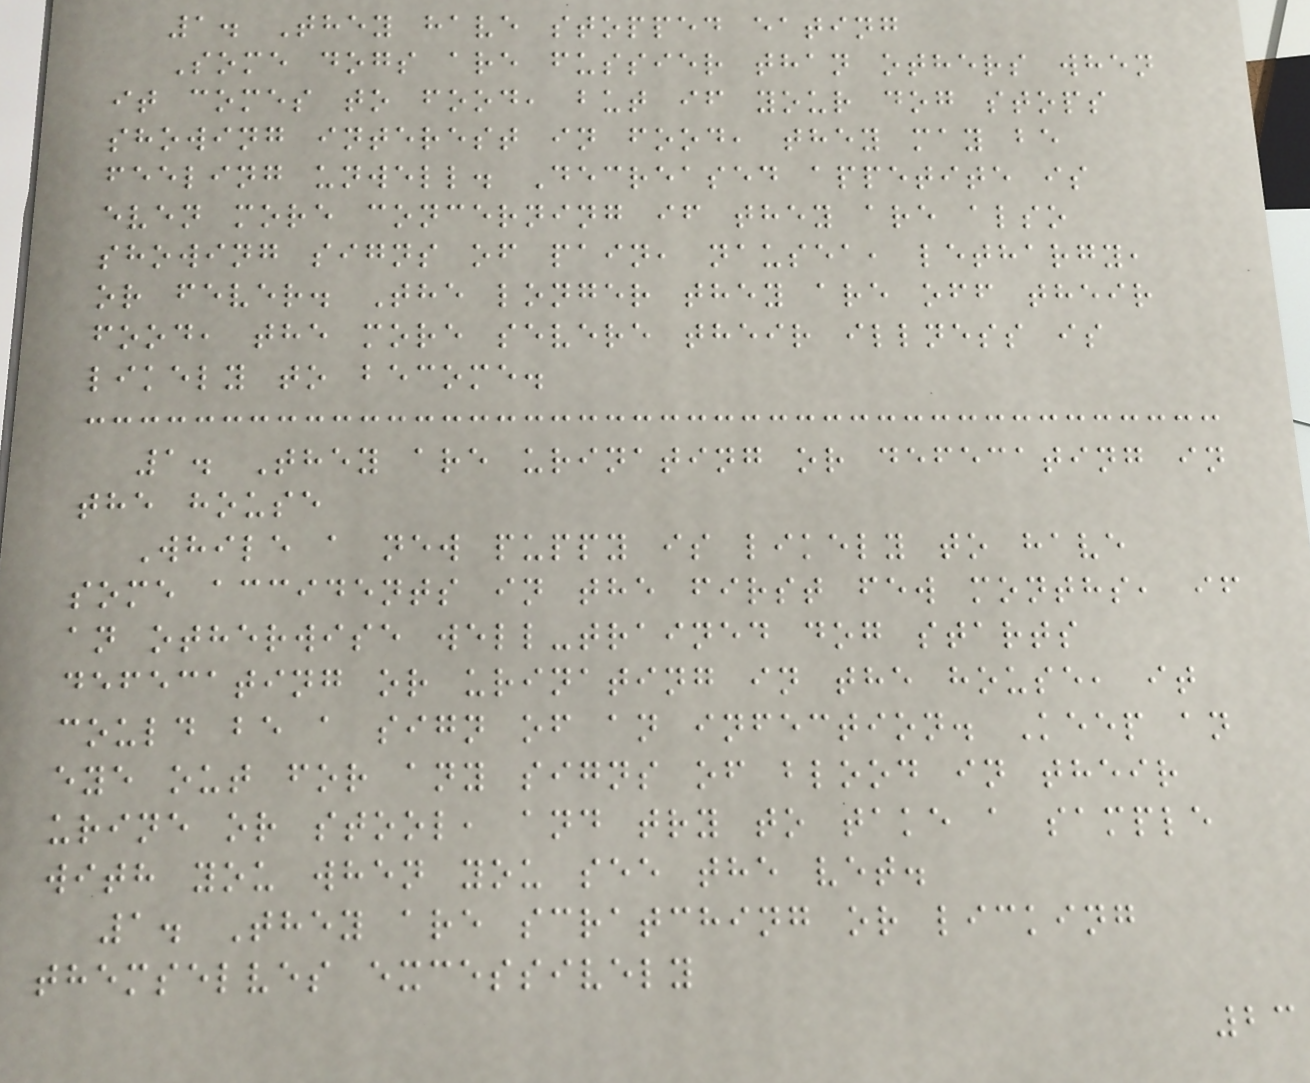1. They have stopped eating
Some dogs are fussier than others when
it comes to food, but if your dog stops
showing interest in food, they may be
feeling unwell. Decreased appetite is
even more concerning if they are also
showing signs of pain, nausea, lethargy,
or fever. The longer they are off their
food, the more severe their illness is
likely to become.
1. They are urinating or defecating in
the house
While a new puppy is likely to have
some accidents in the first few months, if
an otherwise well-trained dog starts
defecating or urinating in the house, it
could be a sign of an infection. Keep an
eye out for any signs of blood in their
urine or stool, and try to take a sample
with you when you see the vet.
1. They are scratching or licking
themselves excessively
23
